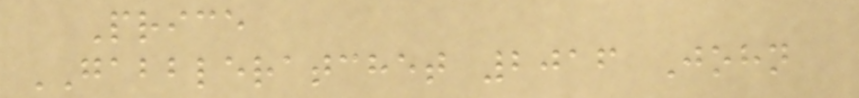Price
GABBLERATCHET 2016 John
